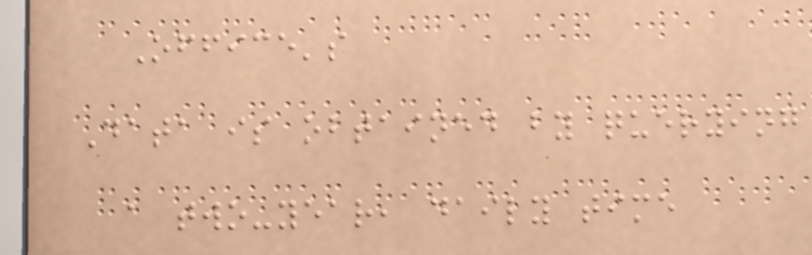Office's
Data is obtained by querying
a two-year, daily time
